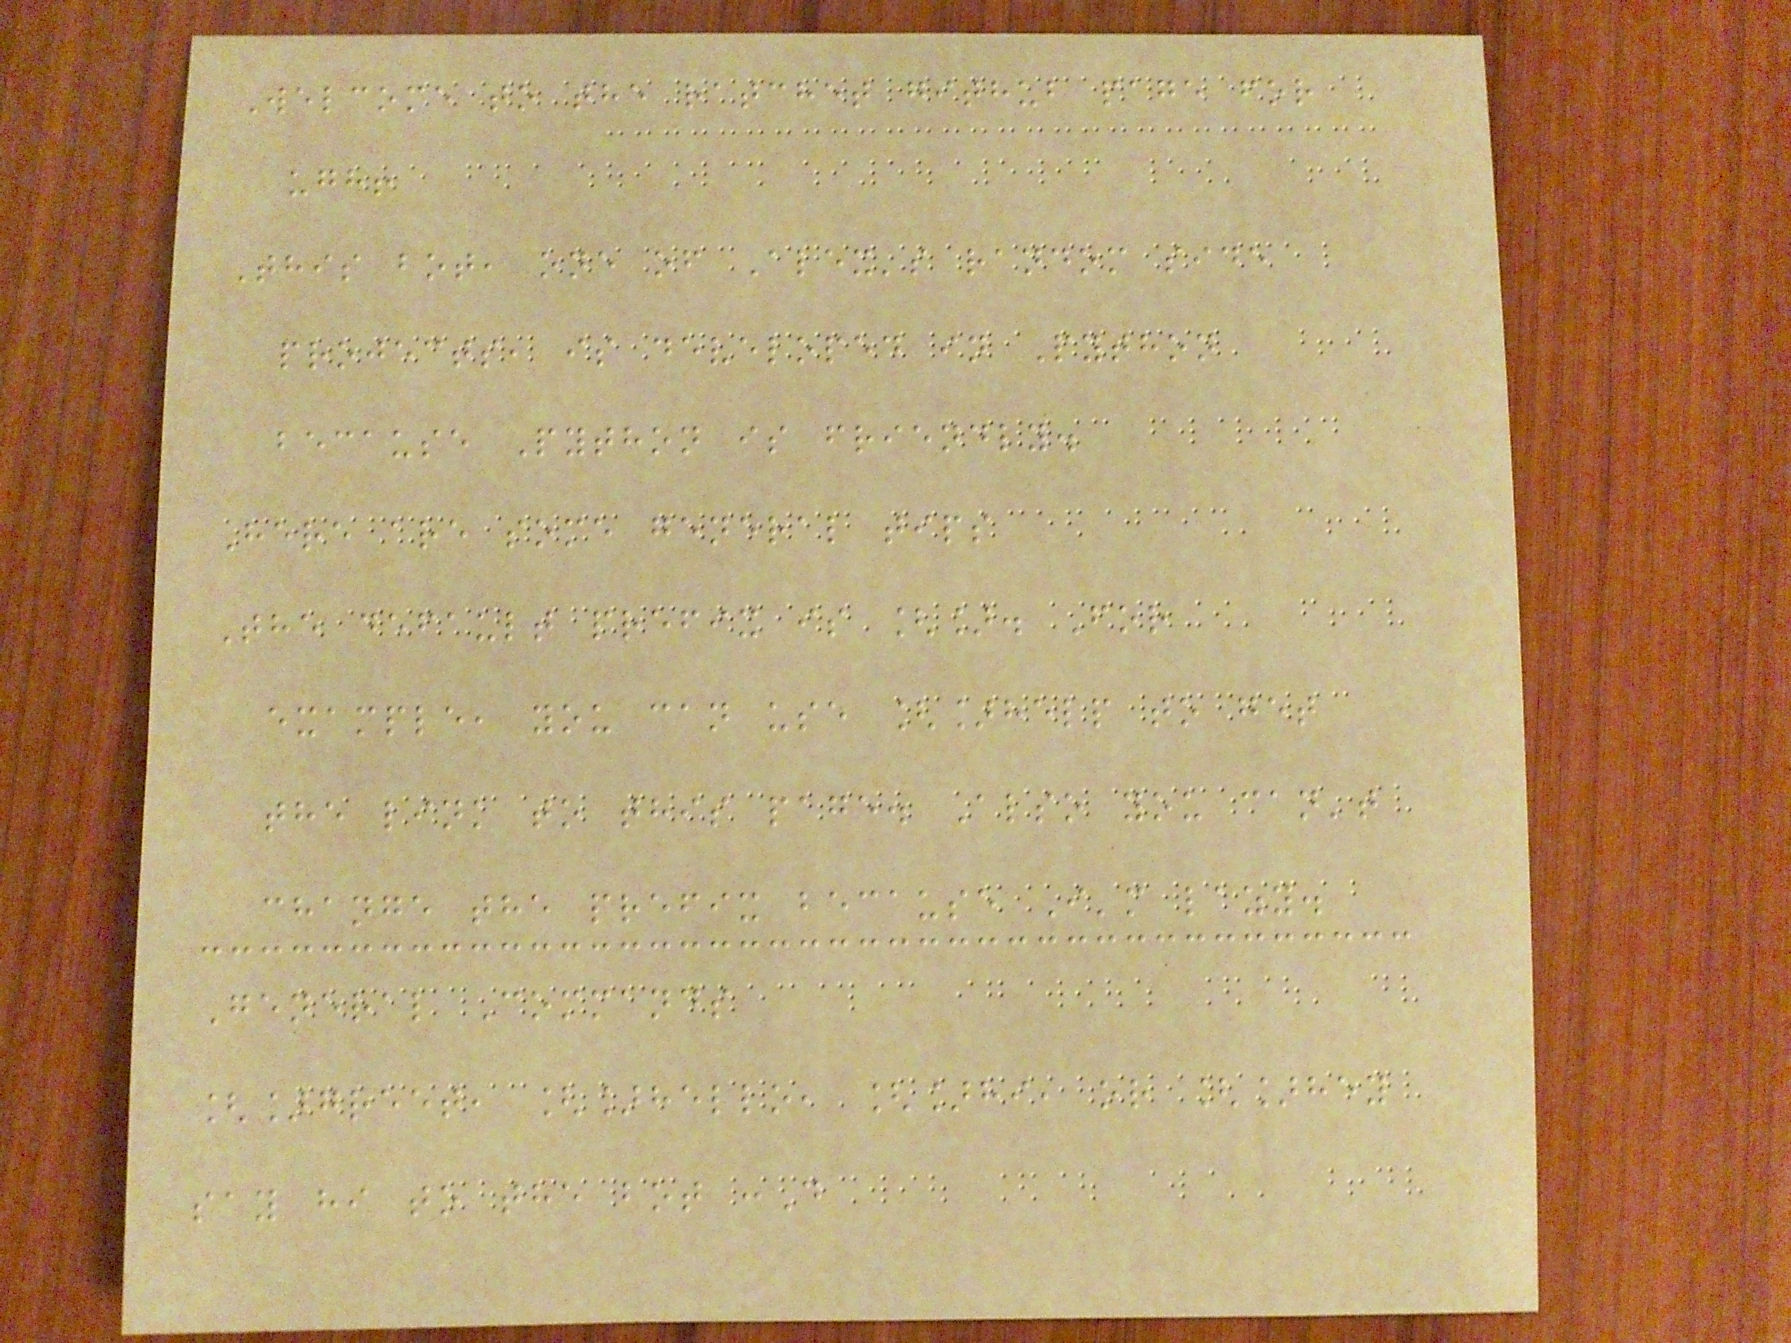Welcome to the ratchet github page for
ugh!
This bot, one of Alex's random side
projects, is developed in Python
because Python is friendly.
Here are some general tips
The default prefix is []. For
example, you can use []help to get
the link to this page. Also you can't
change the prefix because I'm lazy.
General Commands
[]greet, []hello, []hi, or []hey
say hi to the bot :D
